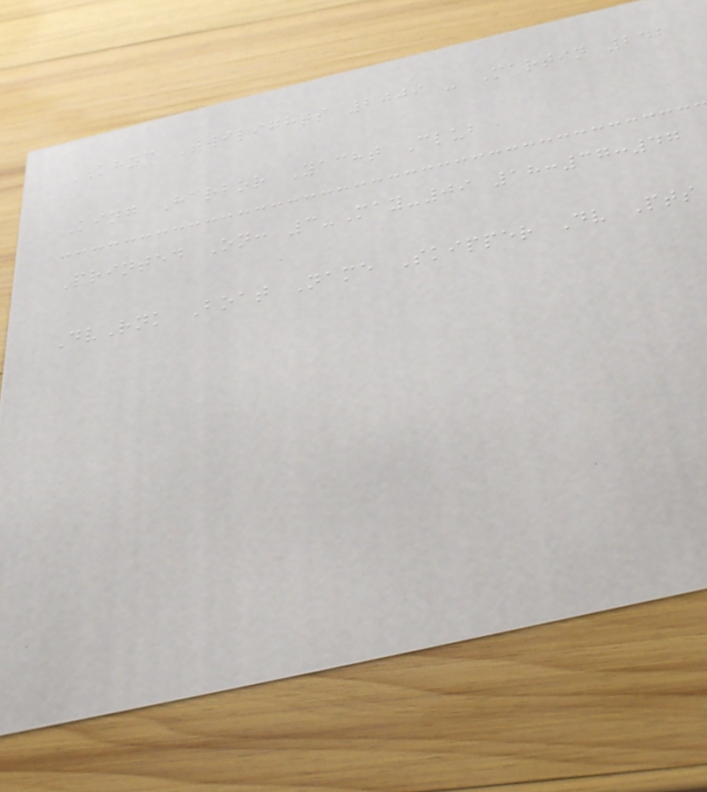KHYC Twilights 2009 - Martin 242
King Harbor Yacht Club
Printed On: 3-May-09 18:37:47
DvRnk Boat Name Skipper Dv Pts
